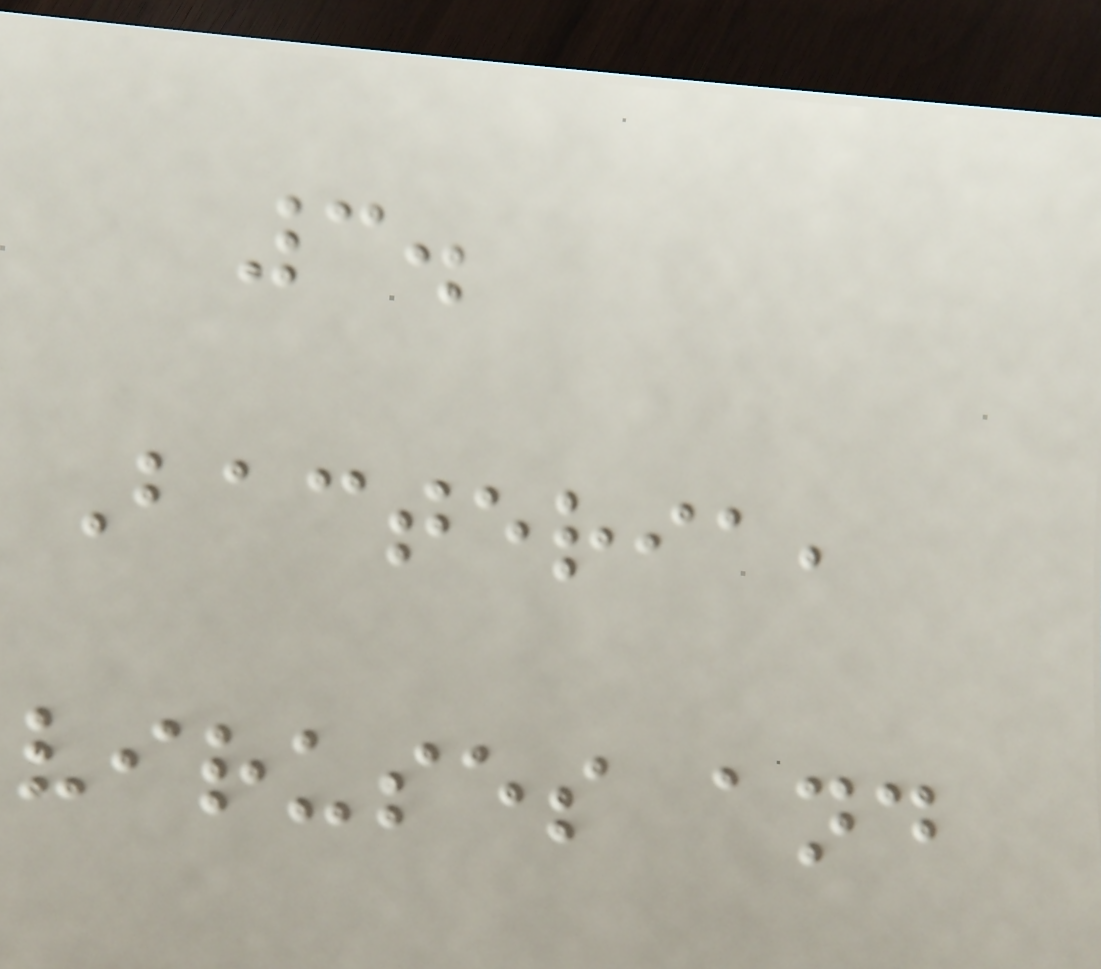3.
Bacteria,
viruses and
